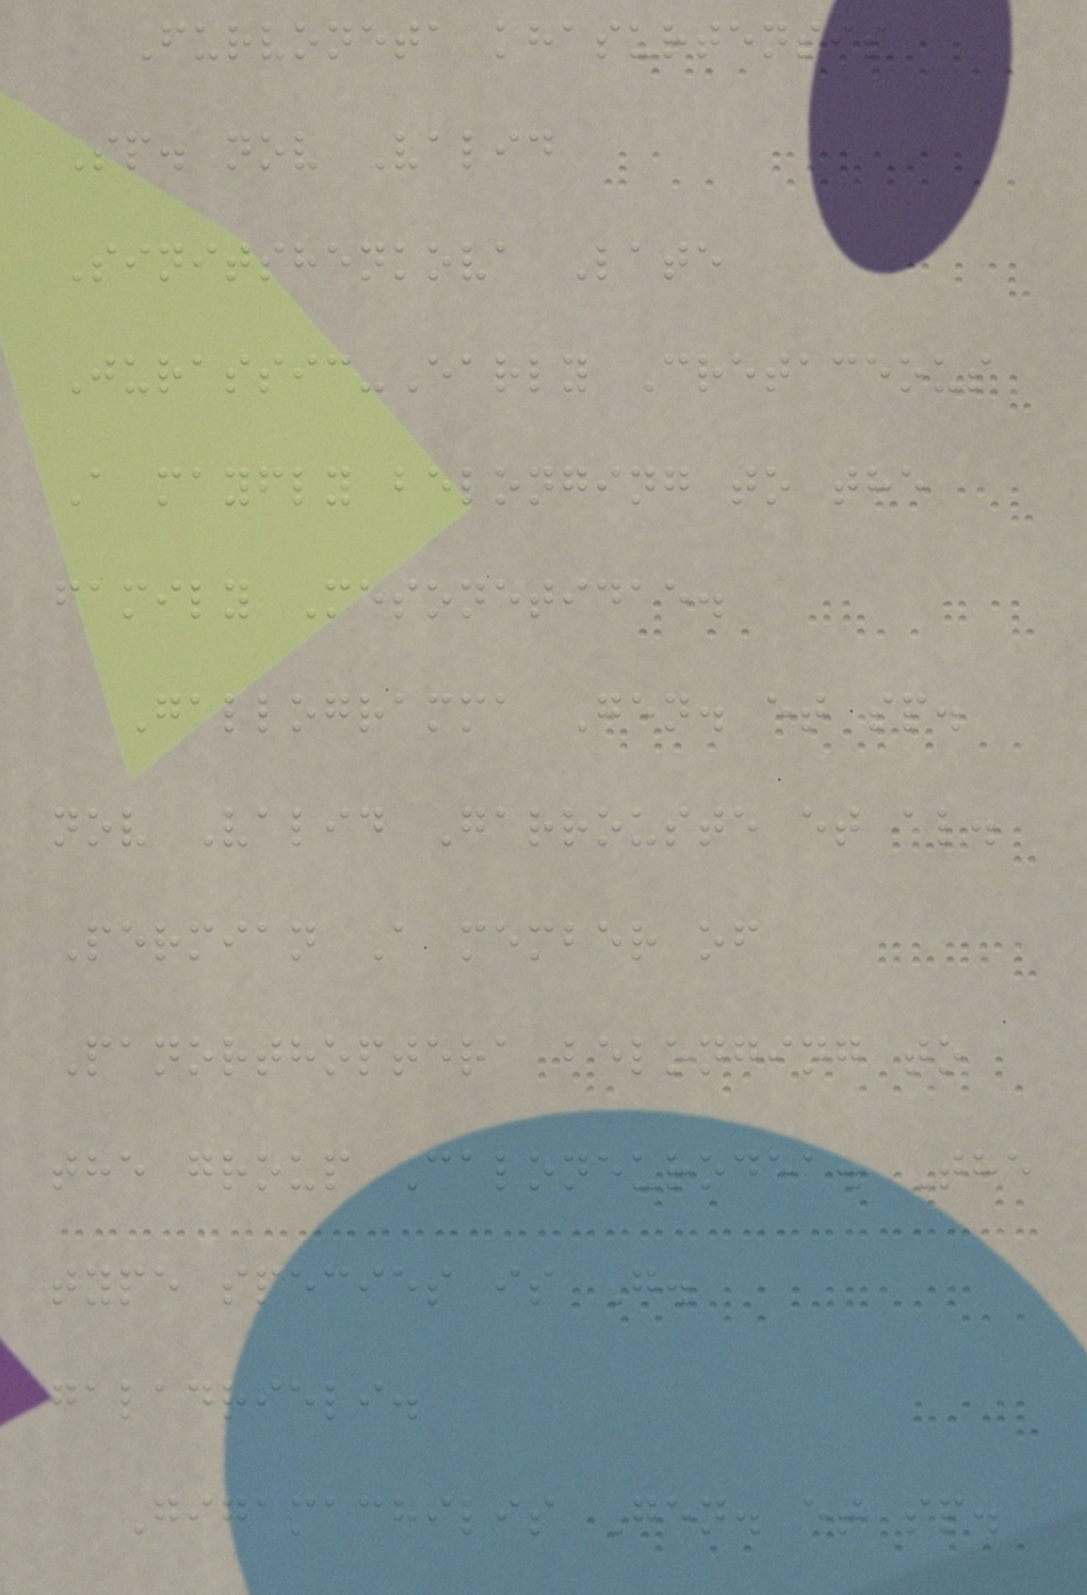Furvoneta khasurtensis
Sp. nov Valid
Sinitshenkova Late
Jurassic-Early Cretaceous
A mayfly belonging to the
family Mesonetidae.
Gallogramma Gen. et sp.
nov Valid Garrouste et al.
Permian A member of
Panorthoptera belonging to
the group Caloneurodea. The
type species is G.
galadrieli.
Gigamachilis Gen. et sp.
